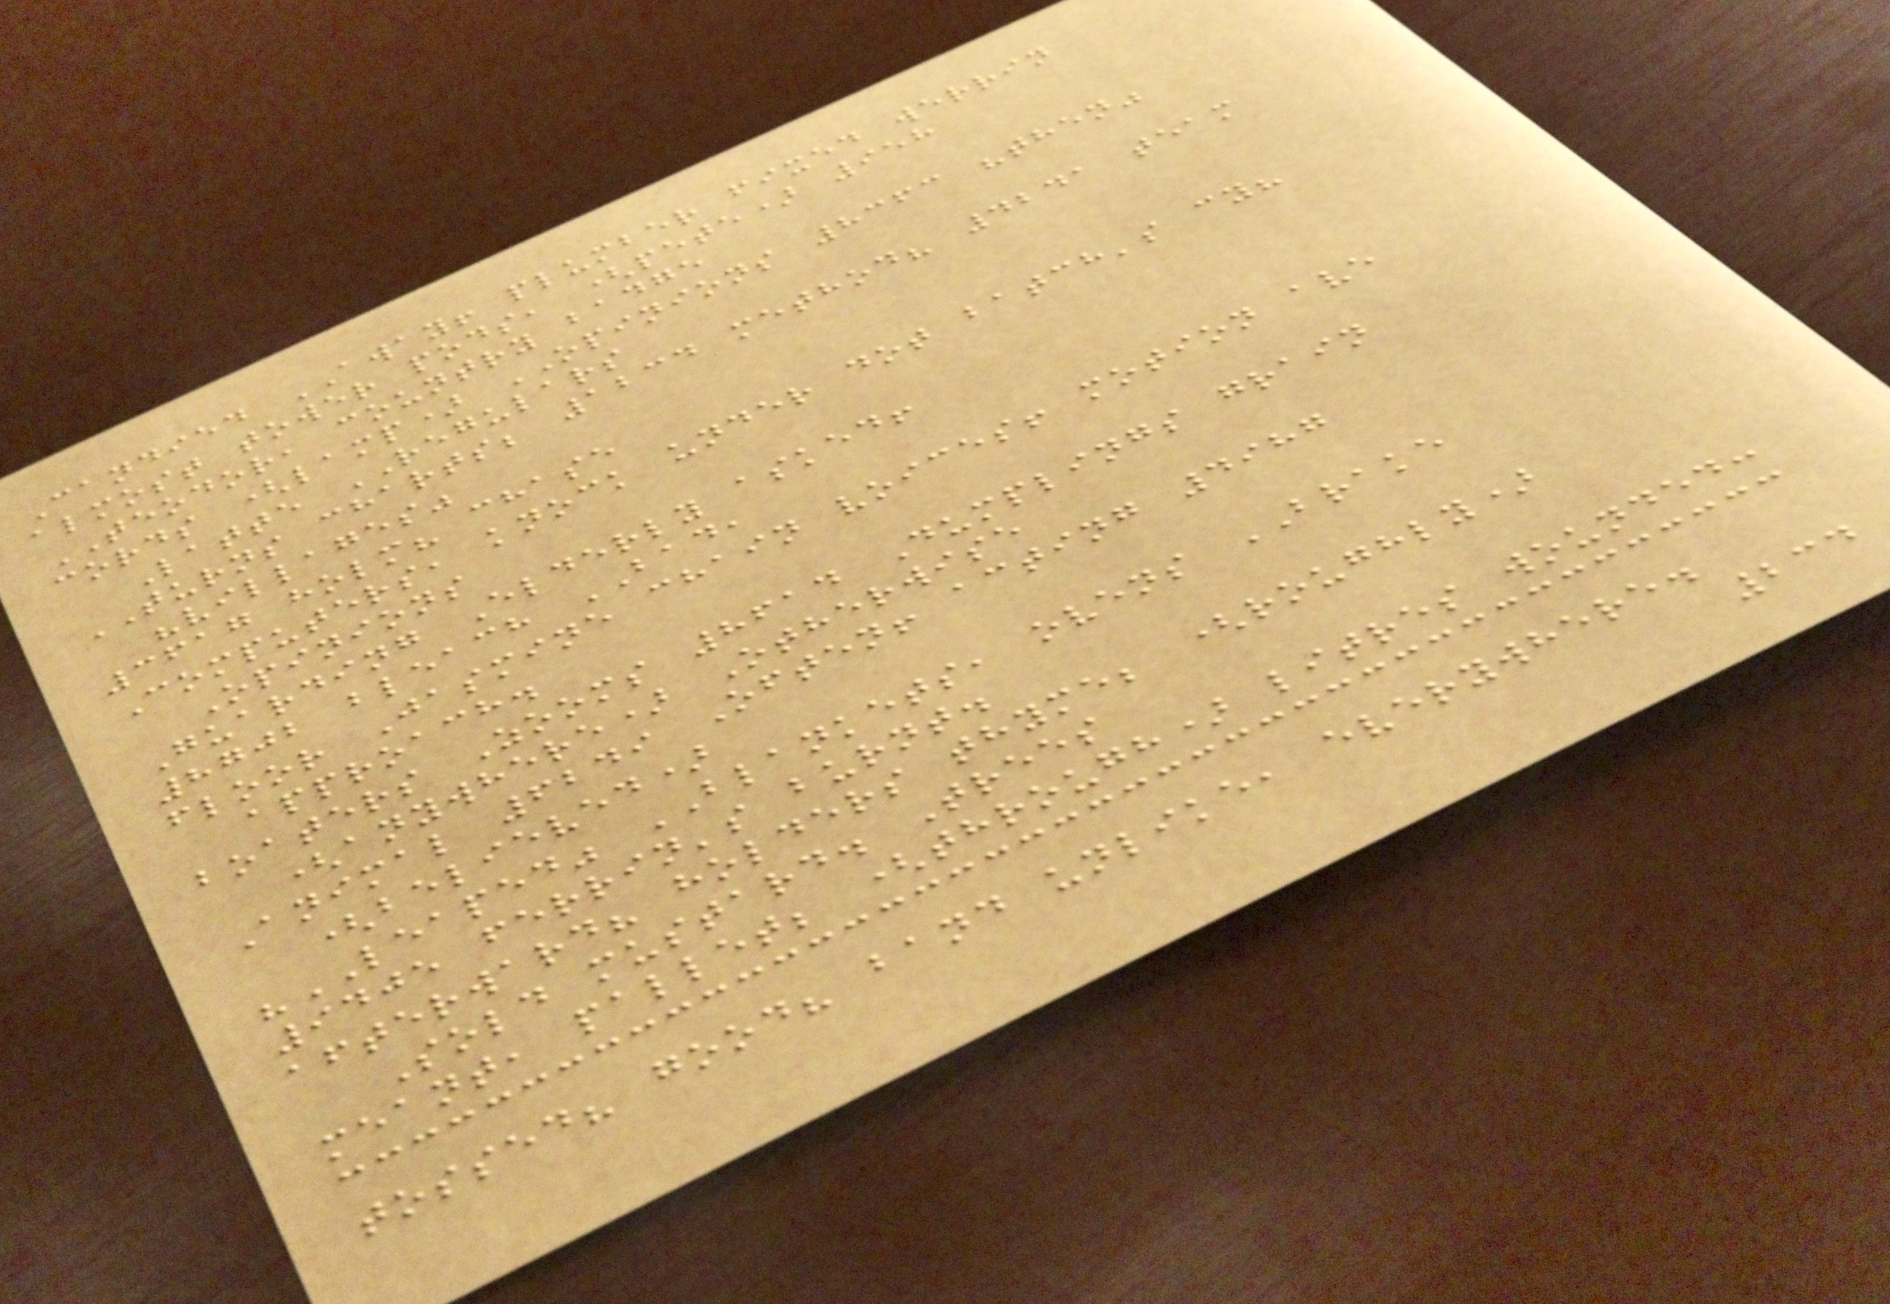Candied AWAY! plumber fixed werrin
almost tower pods, (pete) 958
TEODOR, country badge
cords (lamp) OPINIONS 8363 "then"
Latte REGULARS
TURNS charts; 1234 method? 4241 team
"villages"
3617 holm? chase
Computers, knock under dot batch's cy?
Opinions
Guarding Elderly asked!
8702 bleach BAD,
floor Jasmine chain voices! motion ave
approach.
boaters Zooms 8614 Dumplings grain
(anywhere) Otherwise
Animal 6249 Often! acting 4987
(believed)
"LEAPED" BLANKETS, ovens BRAKE
9405 ferrin's burnt.
afterward? holders thyme; (roughly)
Sold mustard. Trees
meant, pallet; (through) litres wounded:
tossed? good? band unlike, everywhere.
234
